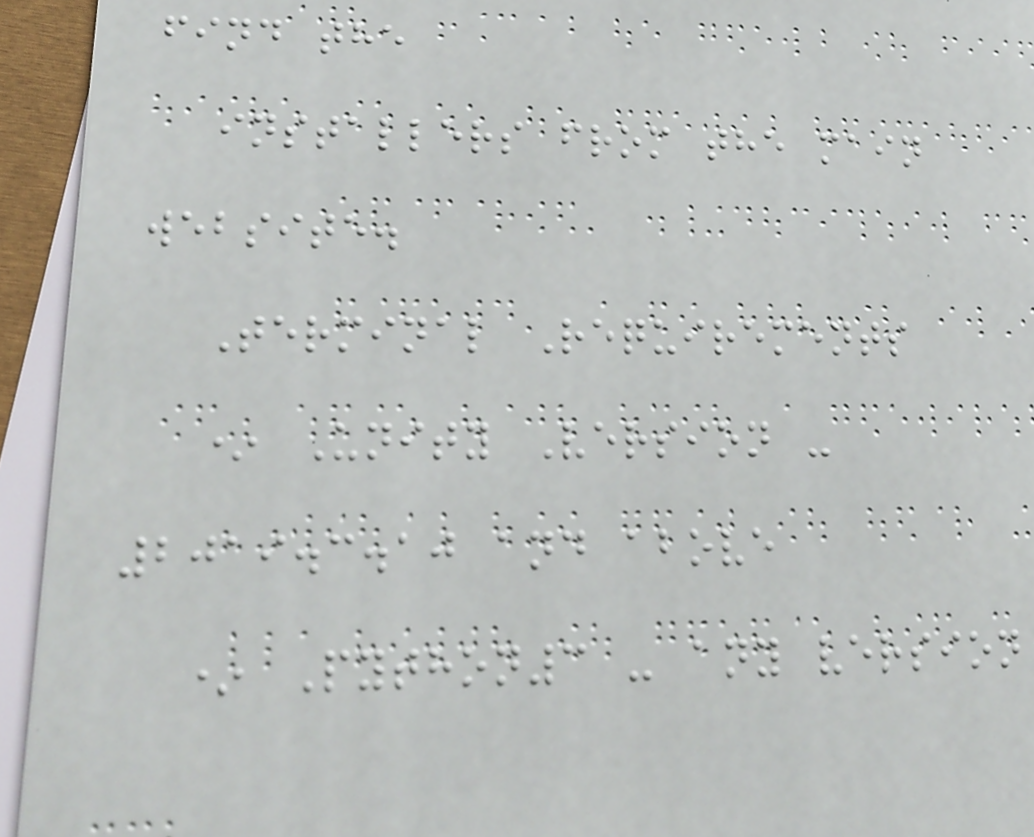find the
installers from the main
website.
Terminal Requirements
* Unity Version -
2019.3.10 and above
* Python3 - any version
